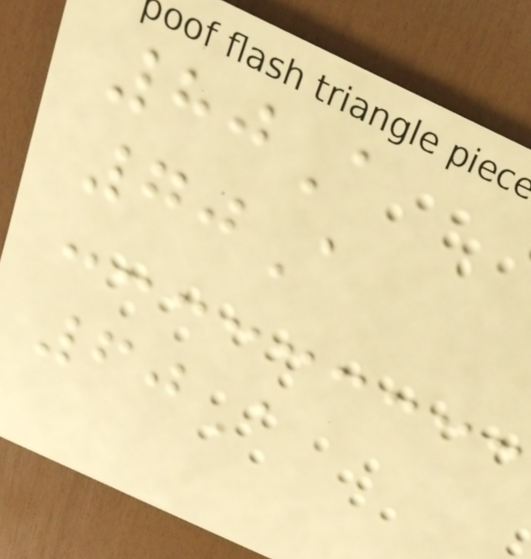80A
70A
60A
